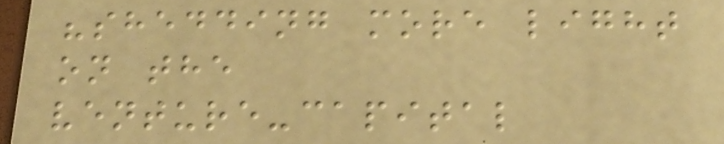"shedding more light
on the
venture-capital
